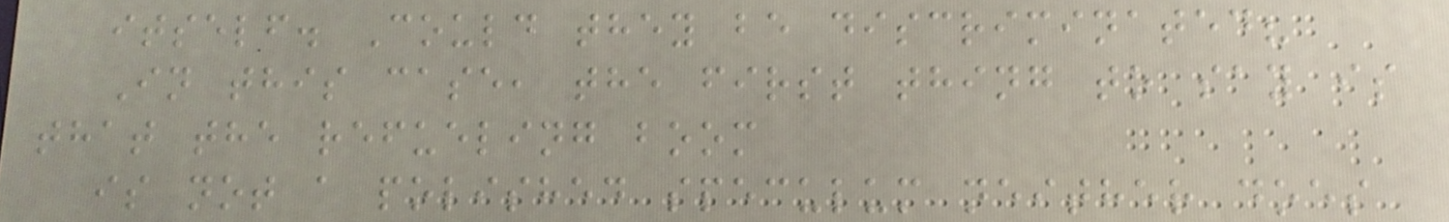itself. Could they be discriminated?
In this case, the first thing to say is
that the refueling boom
is not a polished speculum neither does
